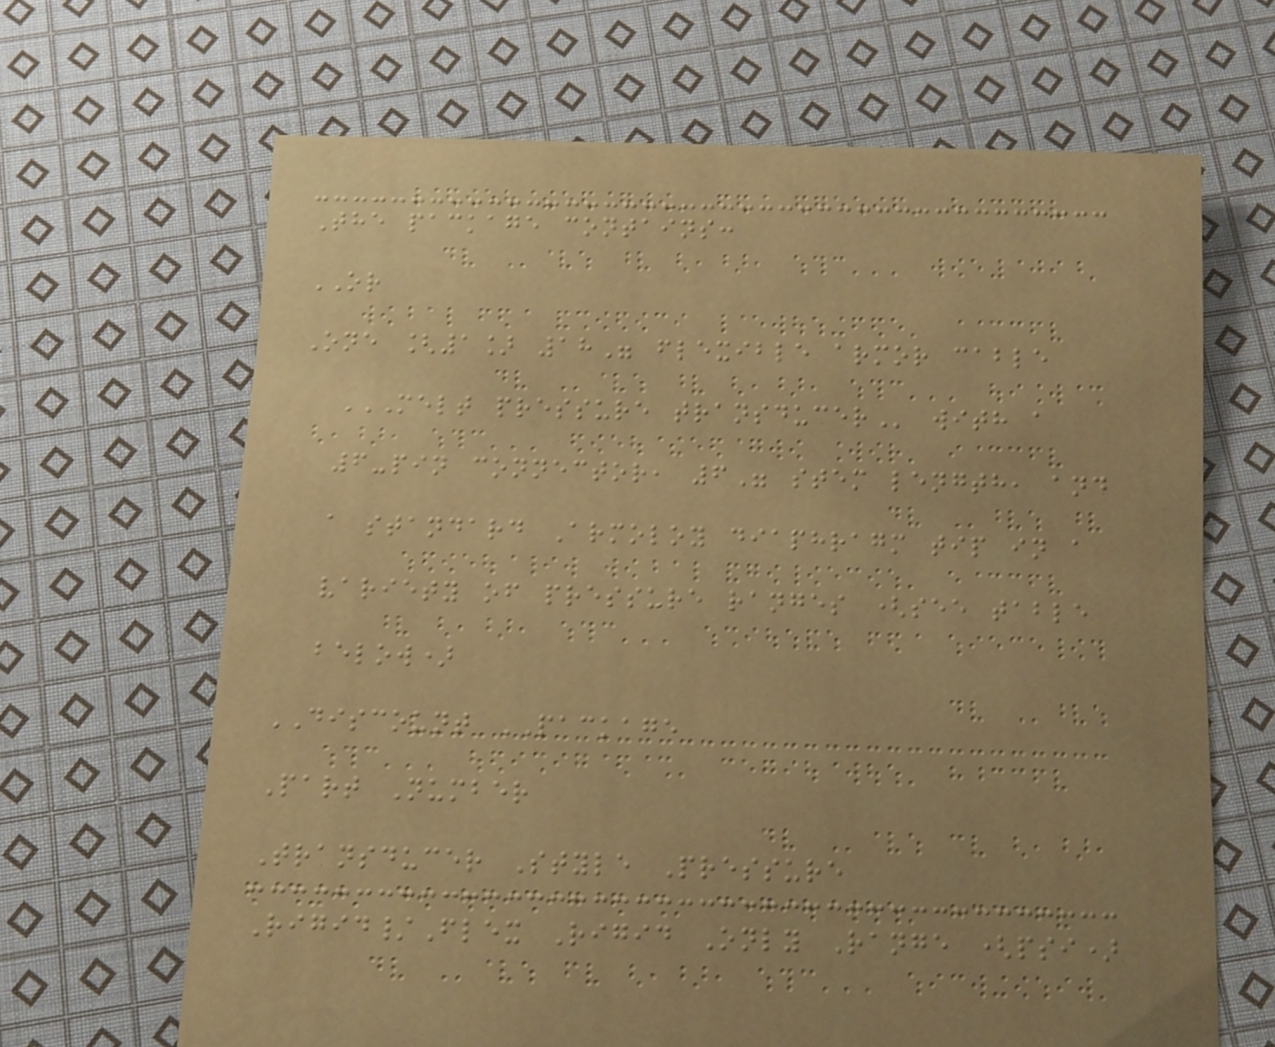The package contains:
OR
One [1] 18" flexible armor cable
MELT PRESSURE TRANSDUCER with a
6-pin connector, 6" stem length, and
a standard Armoloy diaphragm tip in a
variety of pressure ranges (see table
below)
DISCOUNT PACKAGE
Part Number
Transducer Style Pressure
Rigid/Flex Rigid Only Range (psi)
